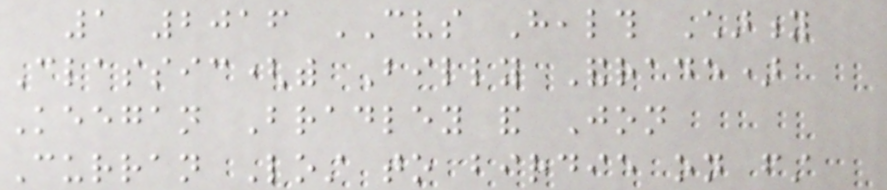1 2016 CVS Health Charity
Classic(with Billy Andrade)
Keegan Bradley and Jon
Curran Lost to birdie on first
